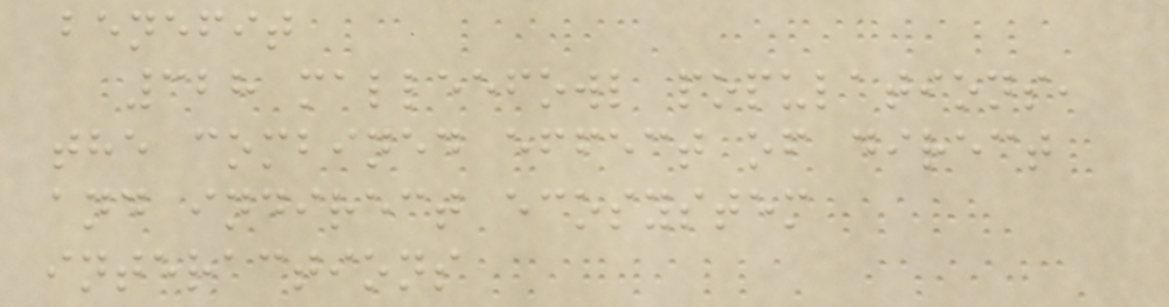benefit
328 malleefowl populations,
the combined effect of direct
and indirect ecosystem
interactions
